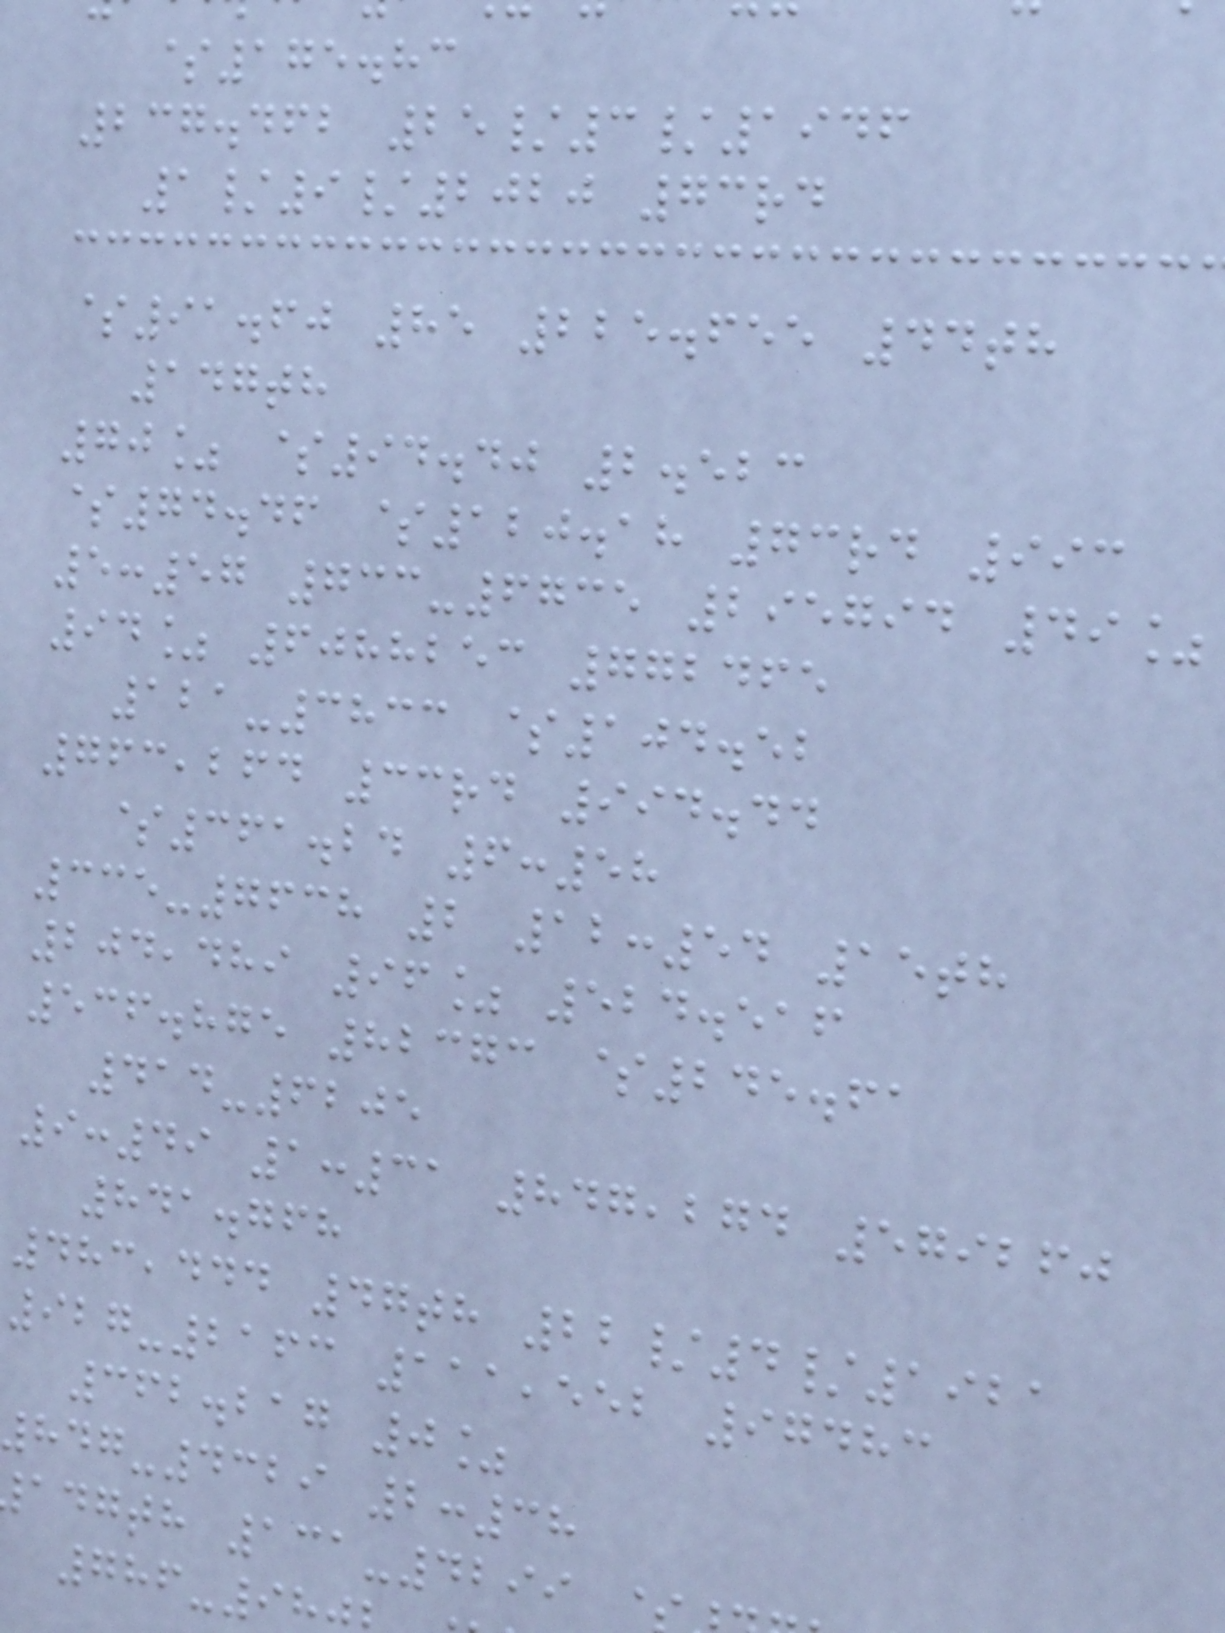$175.83
237.462 25/3/1946
1/9/2020 73rd
$91.60 85 225.655 44th
147th
70% $94.40 2.523
$74.46 $120.18 73rd 993
5:57 733-6735 295794 49%
94% 6088253 772465
121-3833 $104.52
763,264 33rd 994.44
$361.24 6:58
335-7638 2 12:54 15th
204,489 96% 524.516
536.875 82373 $245.61
414-6205
9:49 1:31 847,274 579260
841.768
483,444 47th 22/4/1921
927-2163 111,552 97483
362.217 0%
847-4329 2:38
adgth 131-4299
786-9
